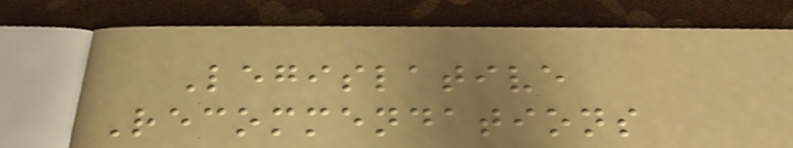Legislative
Recommendations
